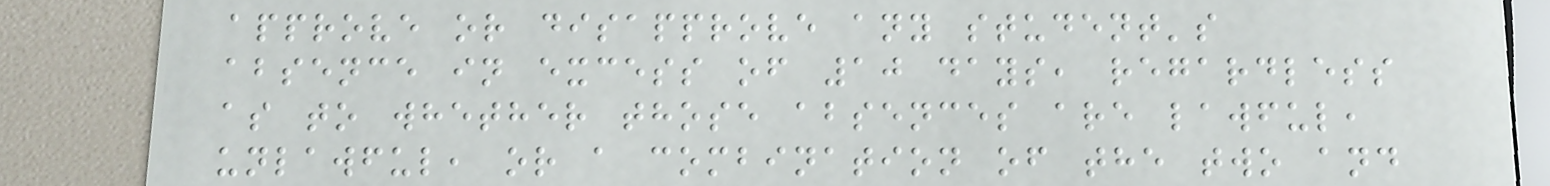approve or disapprove any student's
absence in excess of 10 days, regardless
as to whether those absences are lawful,
unlawful, or a combination of the two and
